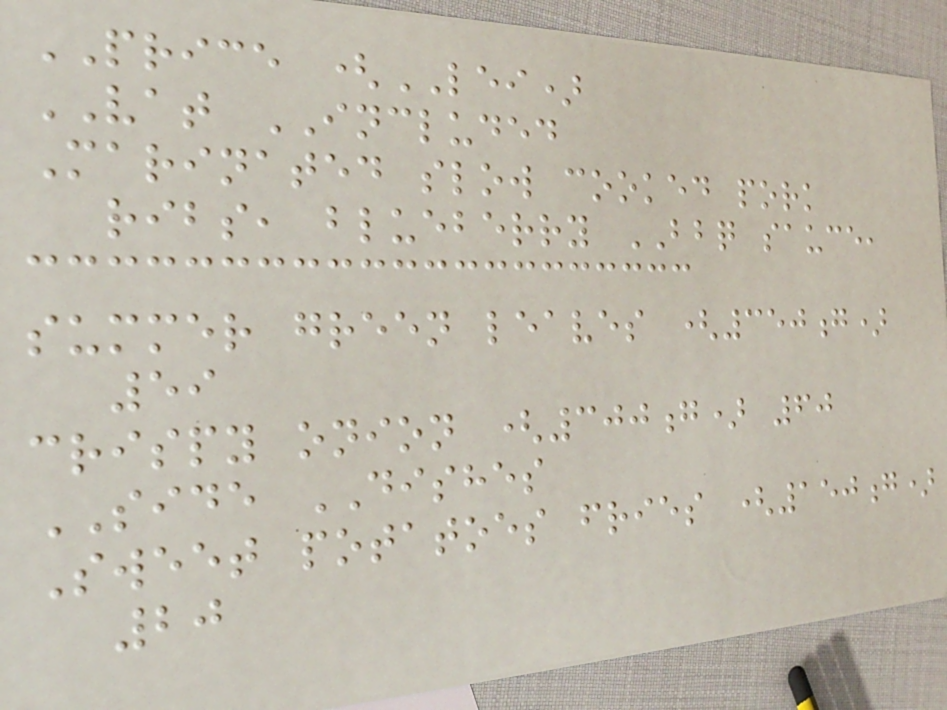PRICE (LEI)
VAT INCLUDED
Marinated slow cooked pork
ribs, blueberry BBQ sauce,
summer green leaves (350g)
59
crispy onion (300g) 60
SIDE DISHES
Sweet potatoes fries (150g)
20
